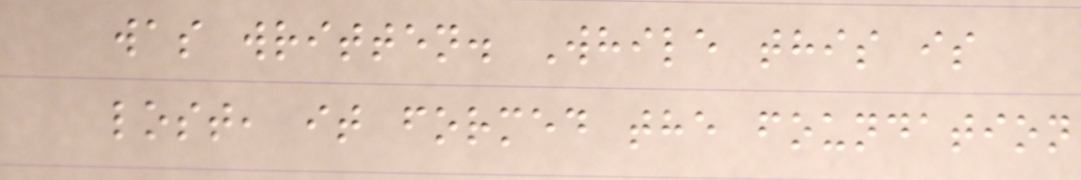was written. While this is
lost, it formed the foundation
